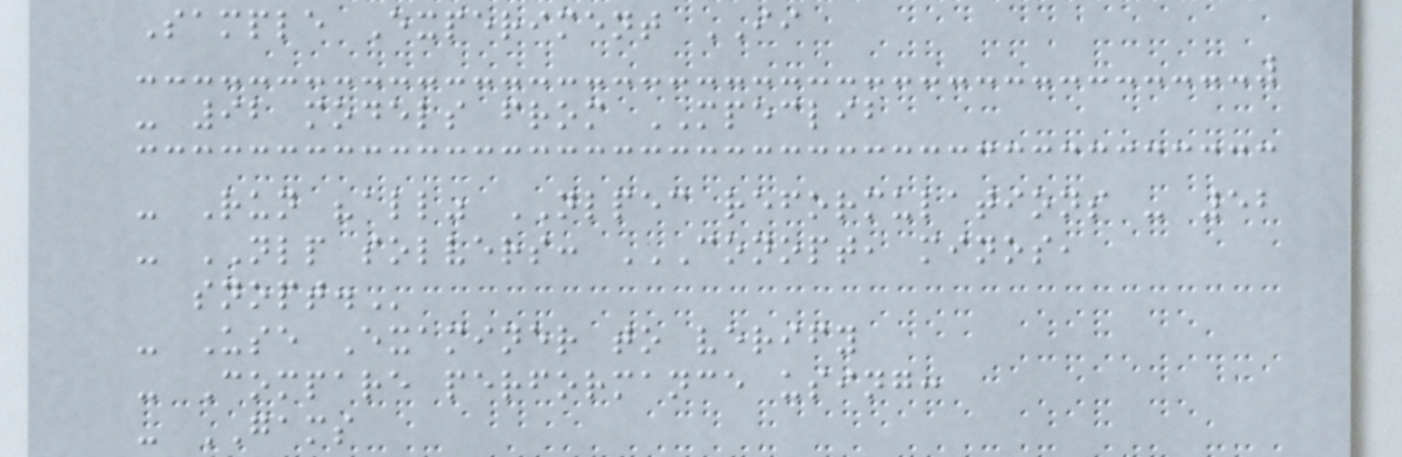Sample Experiment II
- 92 models from MPECLIB
- Run "all" NLPEC reformulations - 52
- NLP solvers: CONOPT, MINOS,
SNOPT.
- Use Examiner to verify
- Compare performance using:
- GAMS
